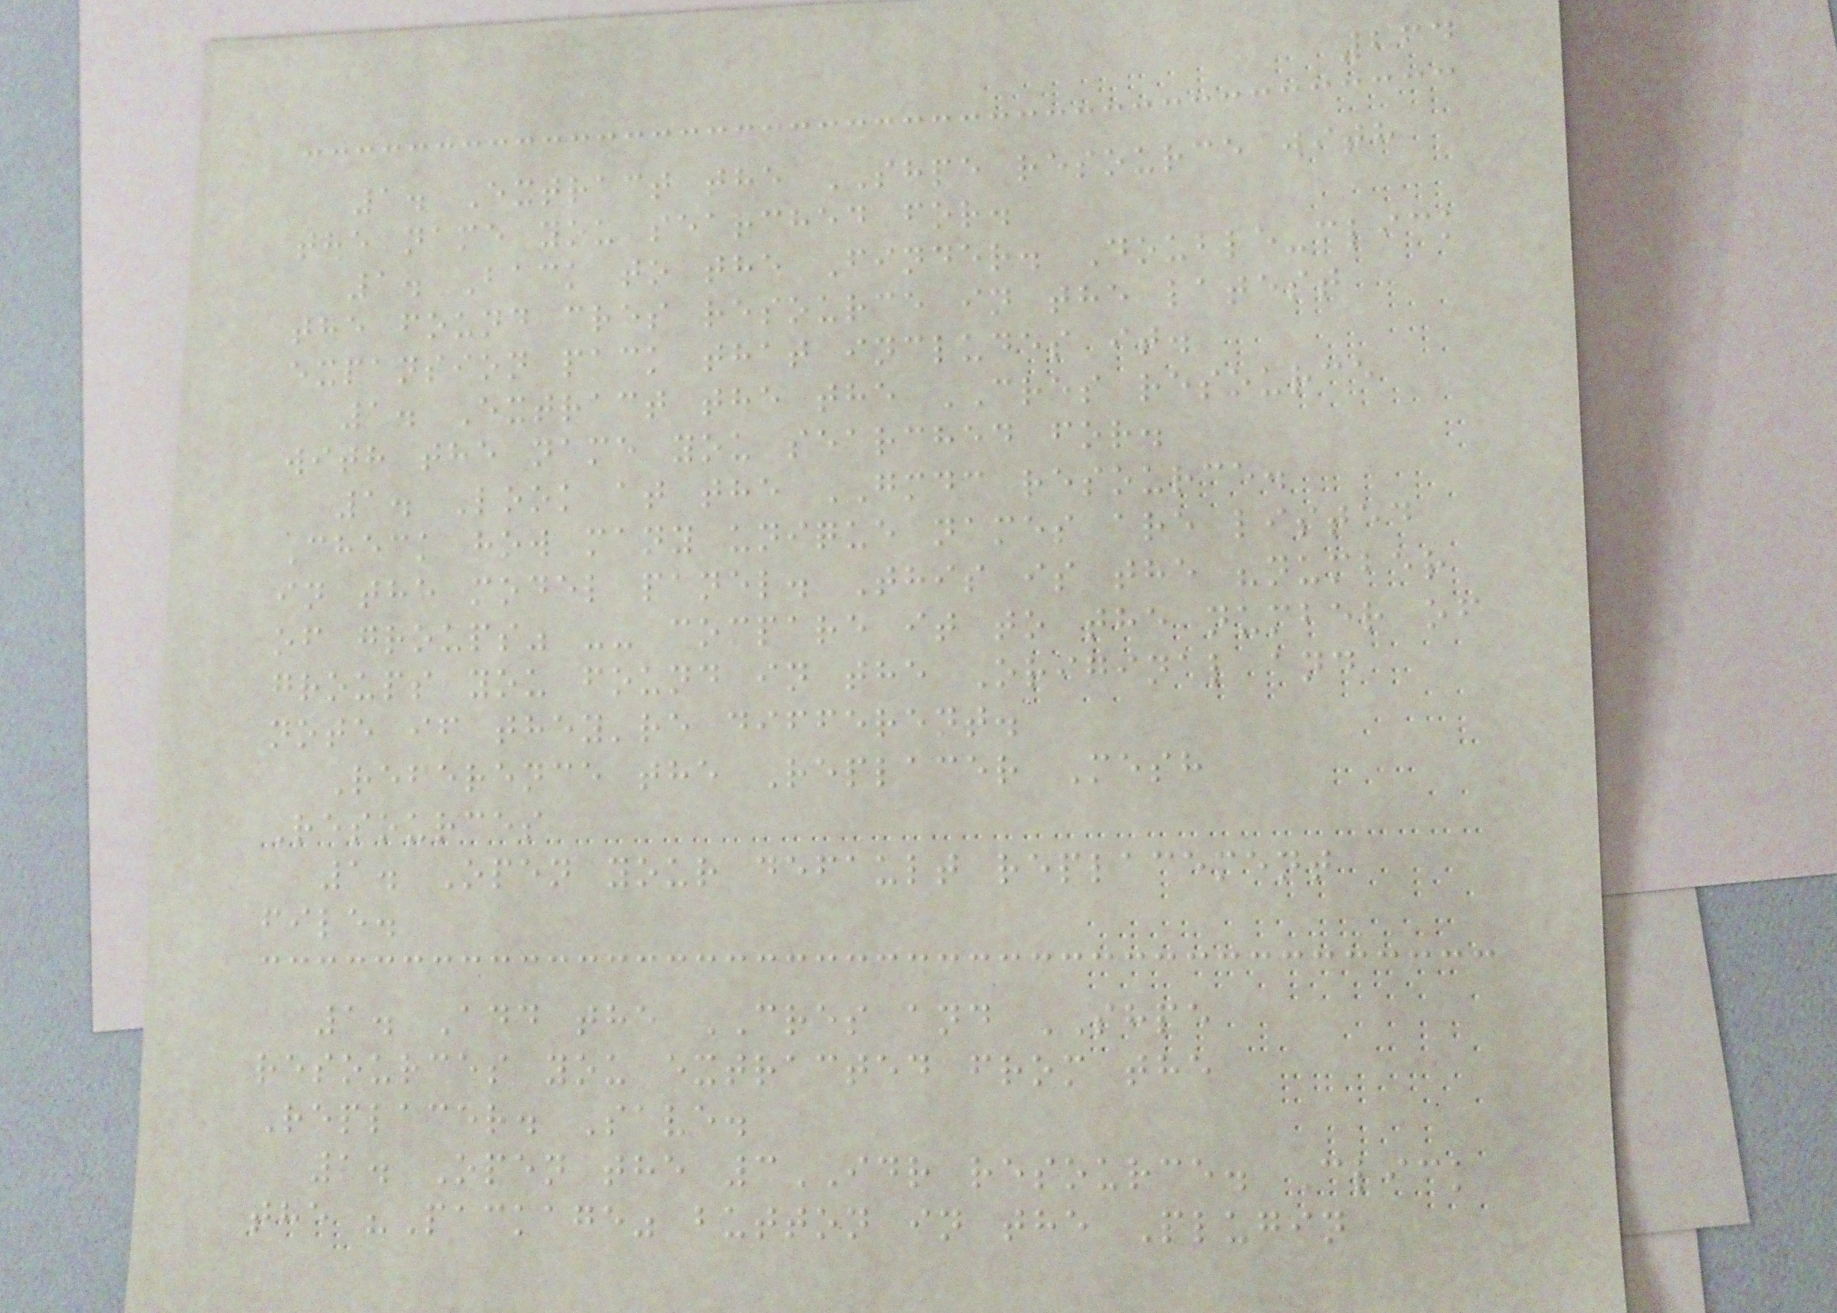264
1. Extract the SHPE resource with
the name you searched for.
1. Back to the Finder. Double-click
the found cres resource in the latest
expansion pack that includes it.
1. Extract the the CRES resource
with the name you searched for.
1. Look at the GMDC resource.
Check how many unique names are listed
in the model panel. This is the "number
of groups" -- compare it to the number of
groups you found in the Original and
note if they're different.
Reference the Replacer Mesh
Resources
1. Open your default replacement
file.
1. Add the CRES and SHPE
resources you extracted from the
Replacer. Save.
1. Open the 3IDR resource. Click
the "Package" button in the Plugin
